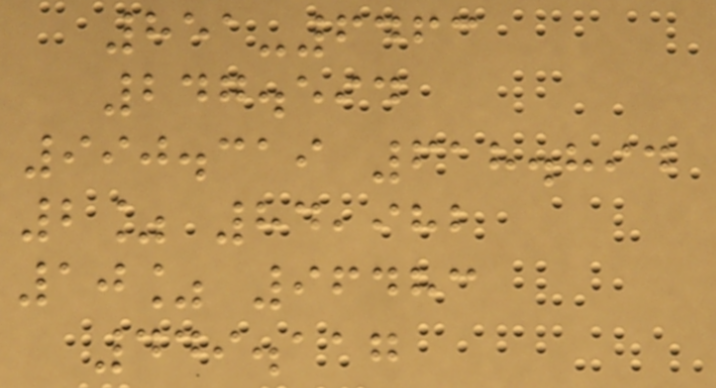851-6463
247.594
990.319 618.894
2% 84,982
10% 96483
449.117
